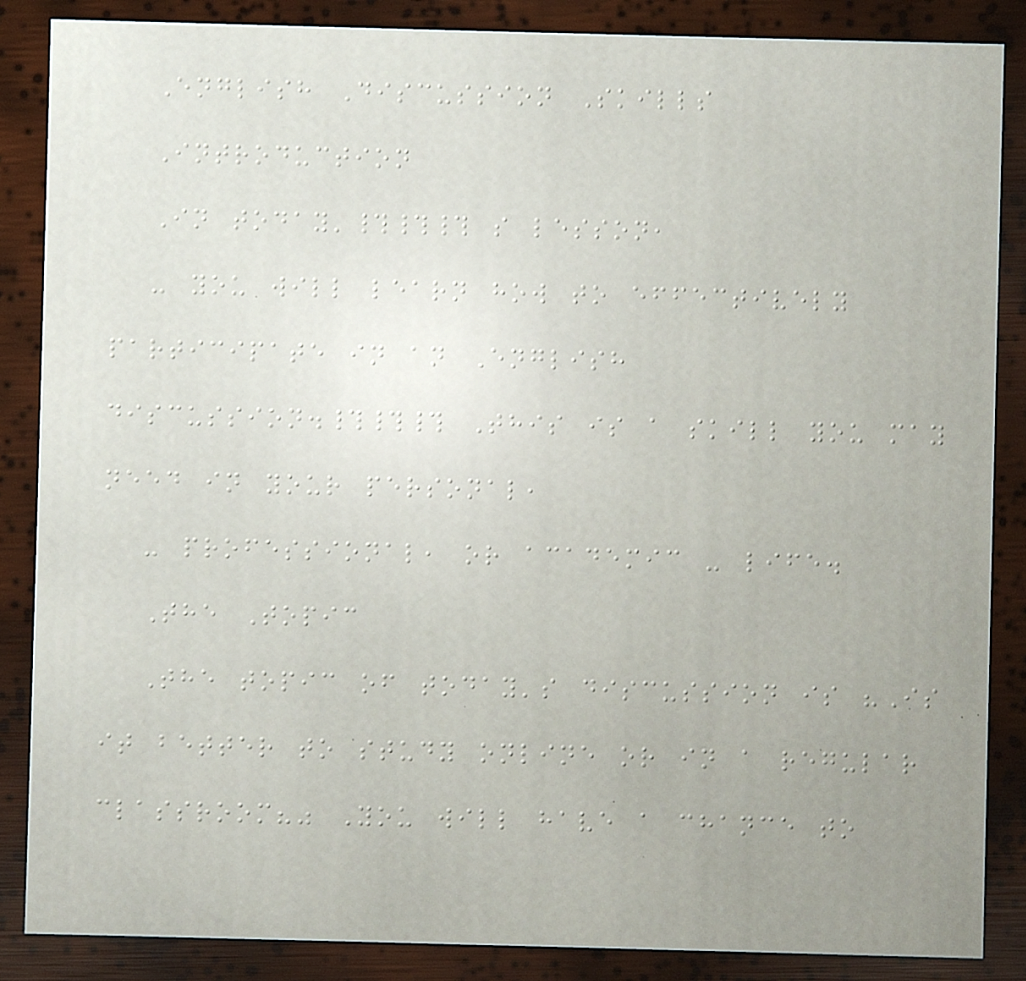English Discussion Skills
Introduction
In today'### s lesson,
- you will learn how to effectively
participate in an English
discussion.### This is a skill you may
need in your personal,
- professional, or academic - life.
The Topic
The topic of today's discussion is "Is
it better to study online or in a regular
classroom?" You will have a chance to
